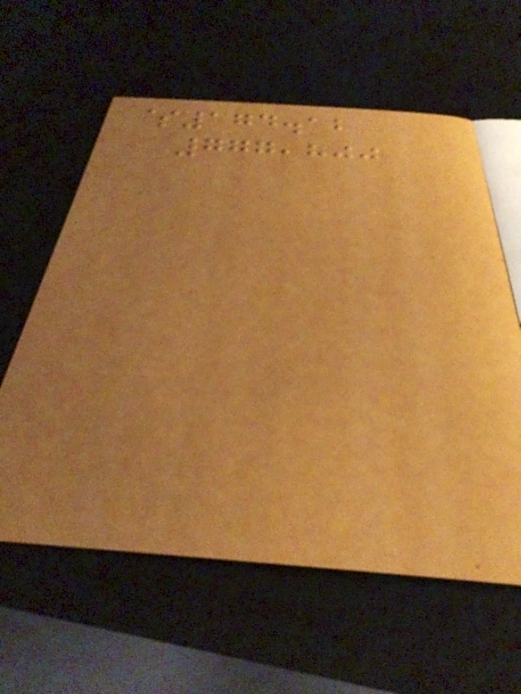$174.12
777,800
